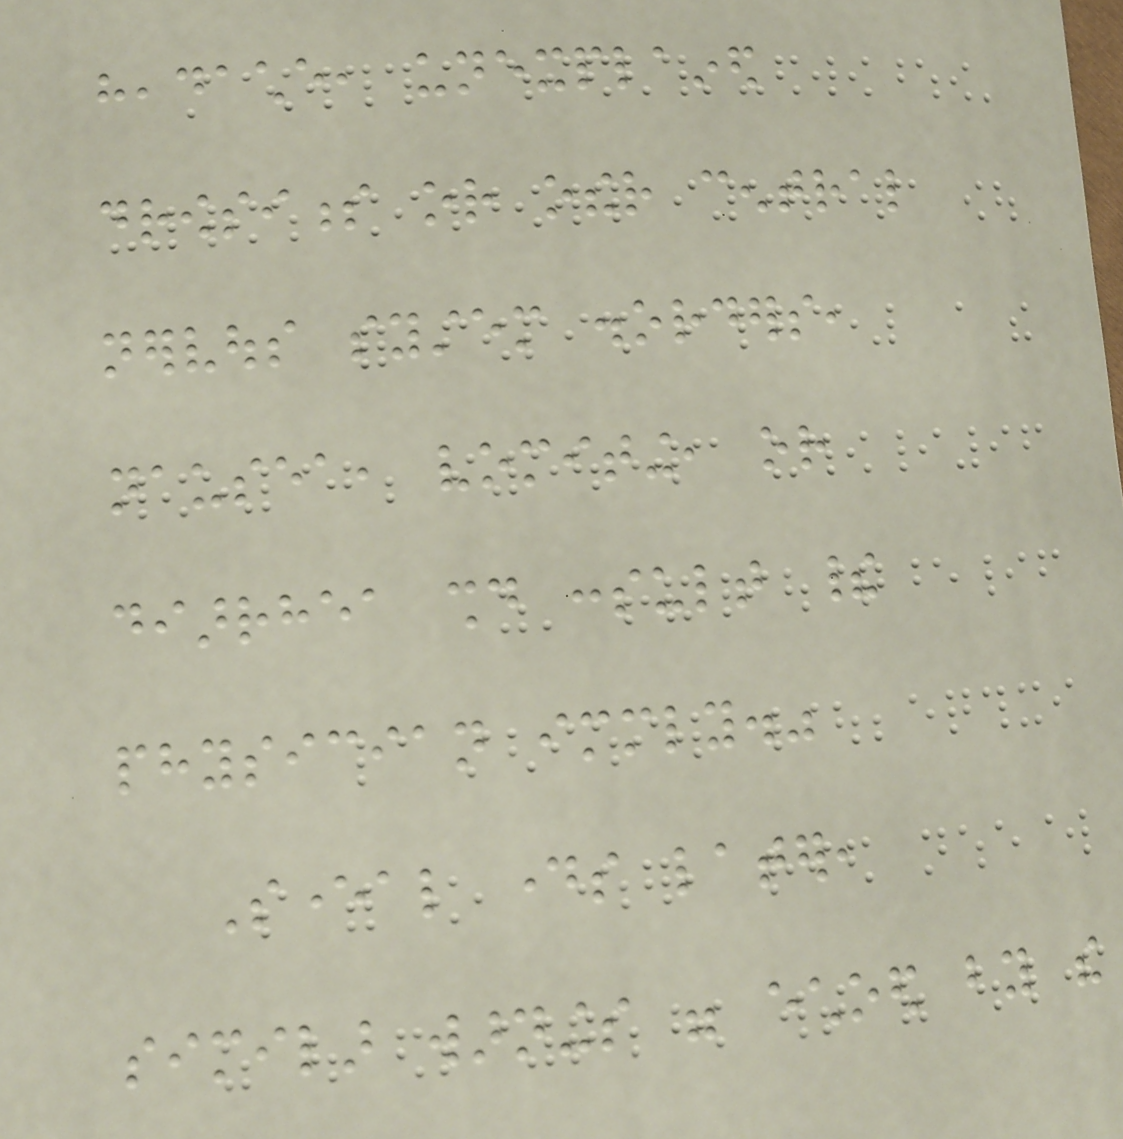headache, unexplained
drowsiness or other central
nervous system disorders,
nausea, vomiting, or
diarrhea should consult their
physician immediately."
Several days later,
similar warnings were echoed by the
